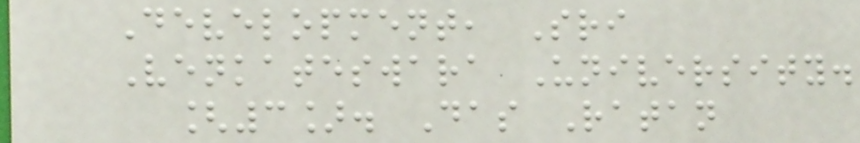Development, Sri
Venkateswara University.
[3]. Das Ratan
